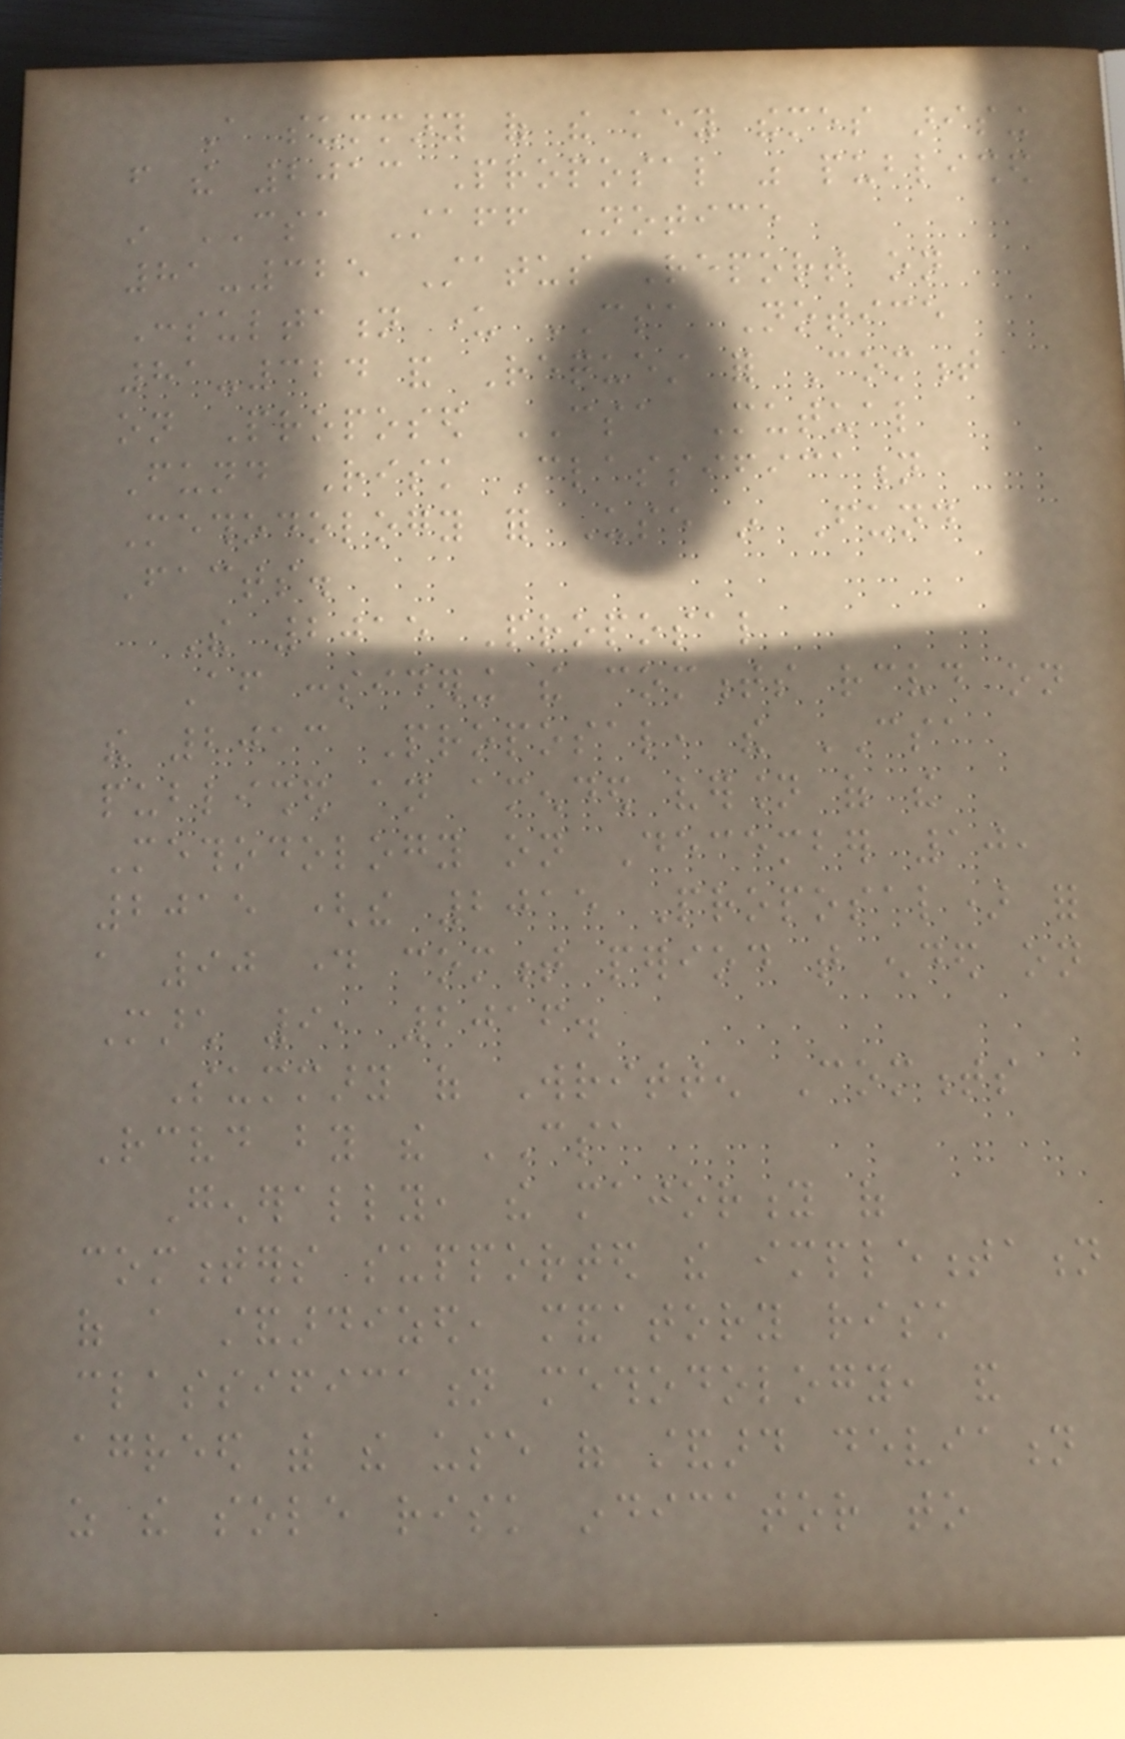A summary of the key themes arising
from the 2013 Proposal was published
in CSA Staff Notice
81-325 Status Report on
Consultation under CSA Notice
81-324 and Request for Comment
on Proposed CSA Mutual
Fund Risk Classification
Methodology for Use in Fund
Facts.
The 2015 Proposal
After considering the comments received on
the 2013 Proposal, the CSA
published an amended version of the
Methodology on December 10,
2015 (the 2015 Proposal) for
a 90 day comment period that ended on
March 9, 2016.
Summary of Written Comments
Received by the CSA
Generally, the majority of
commenters supported the implementation
of a standardized, mandatory risk
classification methodology, and
agreed with the use of standard deviation
as the sole risk indicator to
